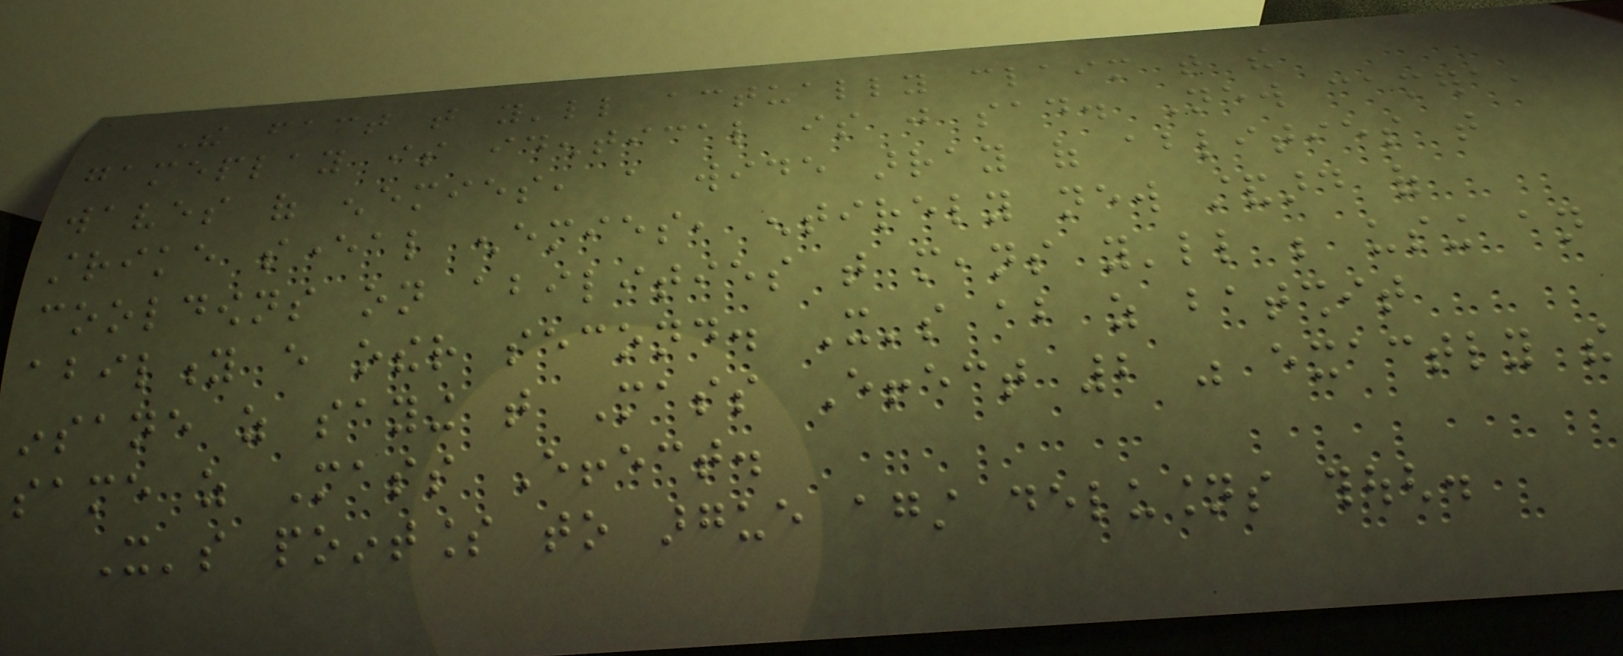The fact that you'll actually claim that the
gameplay is identical is just sad. New camera,
waves of enemies, a wide array of ablities that
strike several enemies, entirely new standard of
cooldowns on abilities that means you'll be using an
ability every other second. It's about as batshit
insane as saying that Mass Effect 2 was exactly the
same as Mass Effect.
It's pointless to argue against delusions though.
